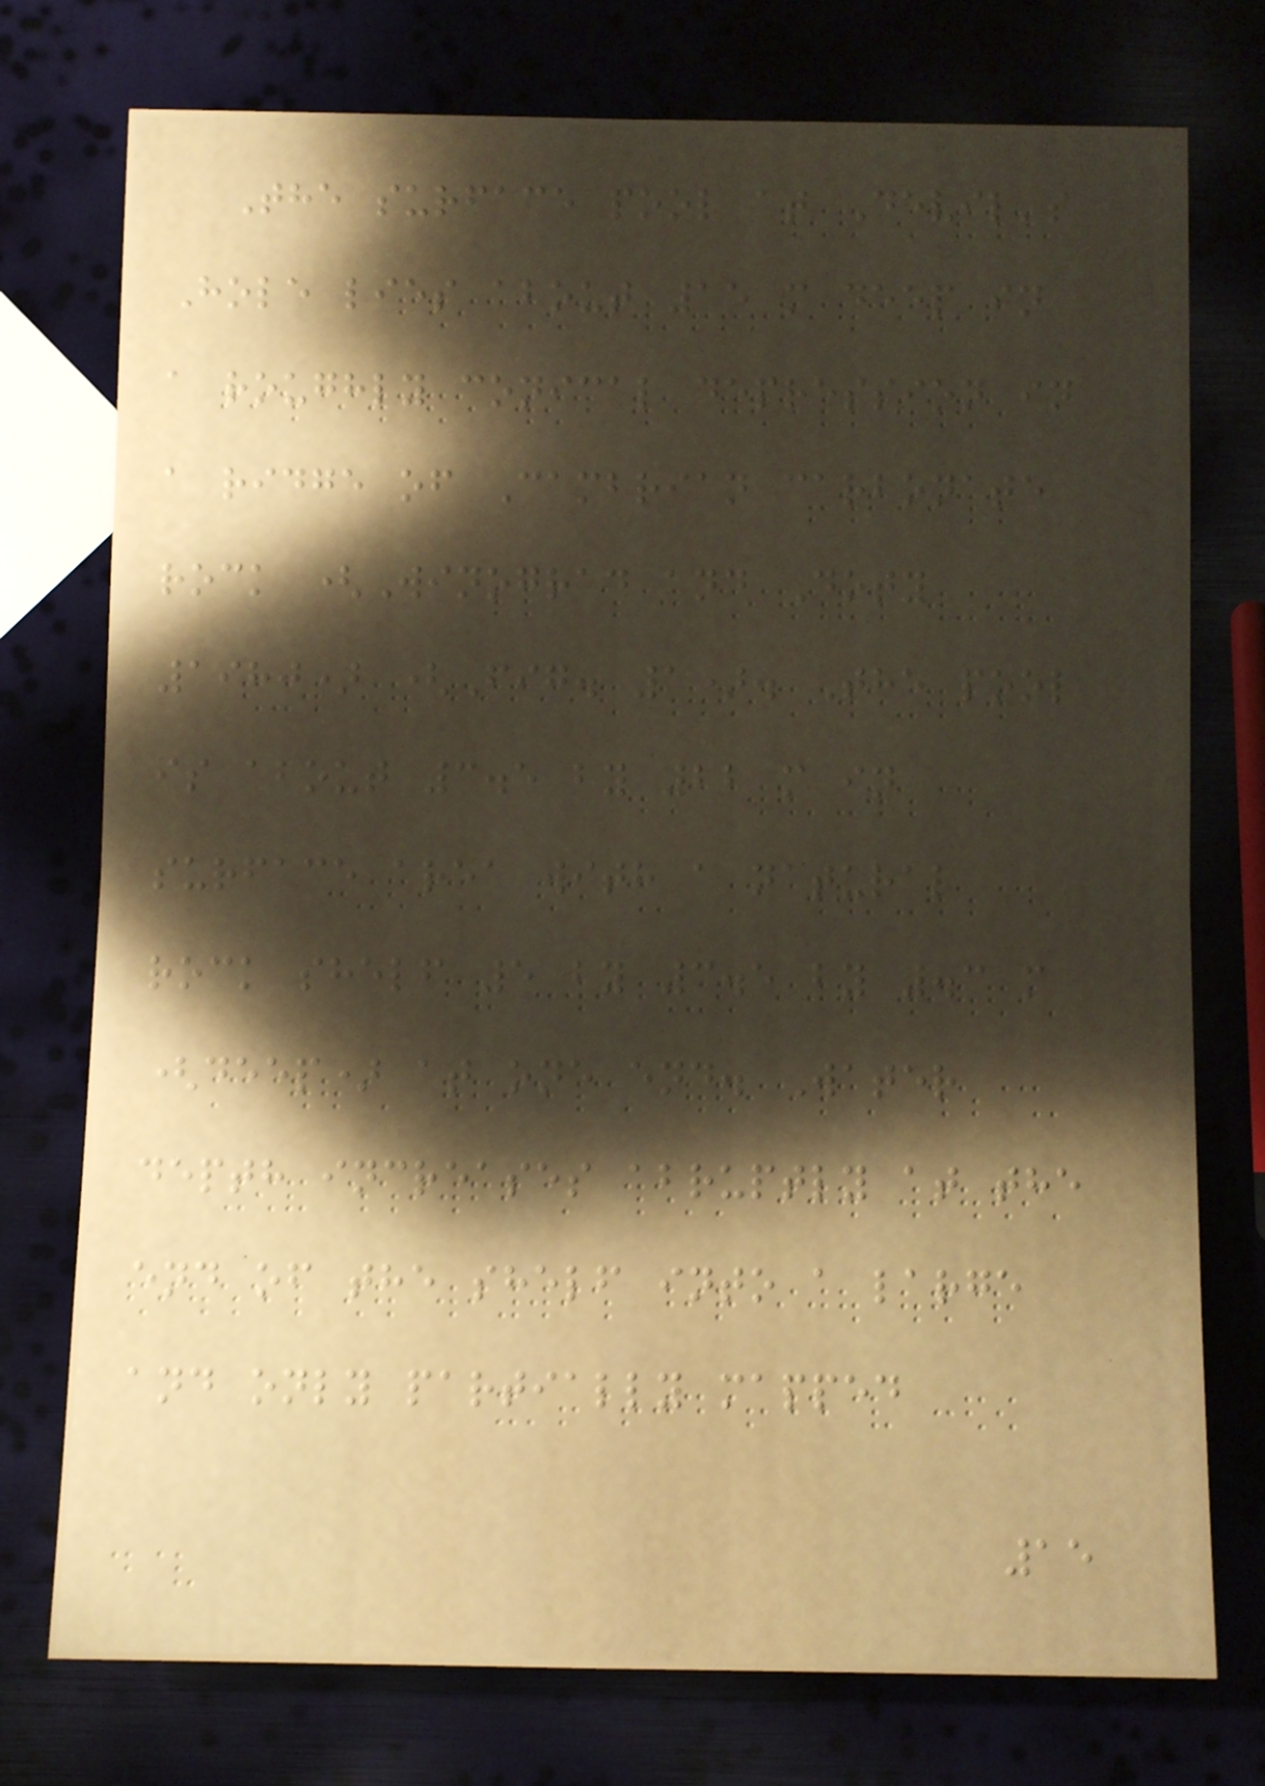The surface pool at Devil's
Hole lies about 15 m deep in
a roughly conical depression in
a ridge of Cambrian carbonate
rock (Winograd and Doty
1980) (Fig. 1). The pool
is about 3.5 by 22 m in
surface area with a natural
rock shelf 5 by 3.5 by .3 m
(deep) at one end. Water
depth increases abruptly at the
end of the shelf into a large
and only partially mapped
15
